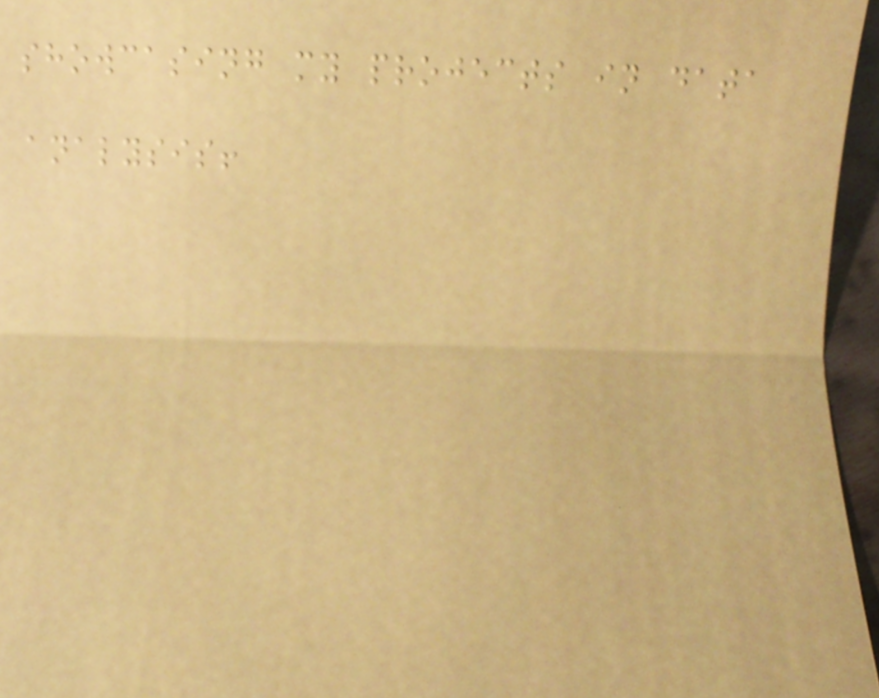showcasing my projects in data
analysis!
